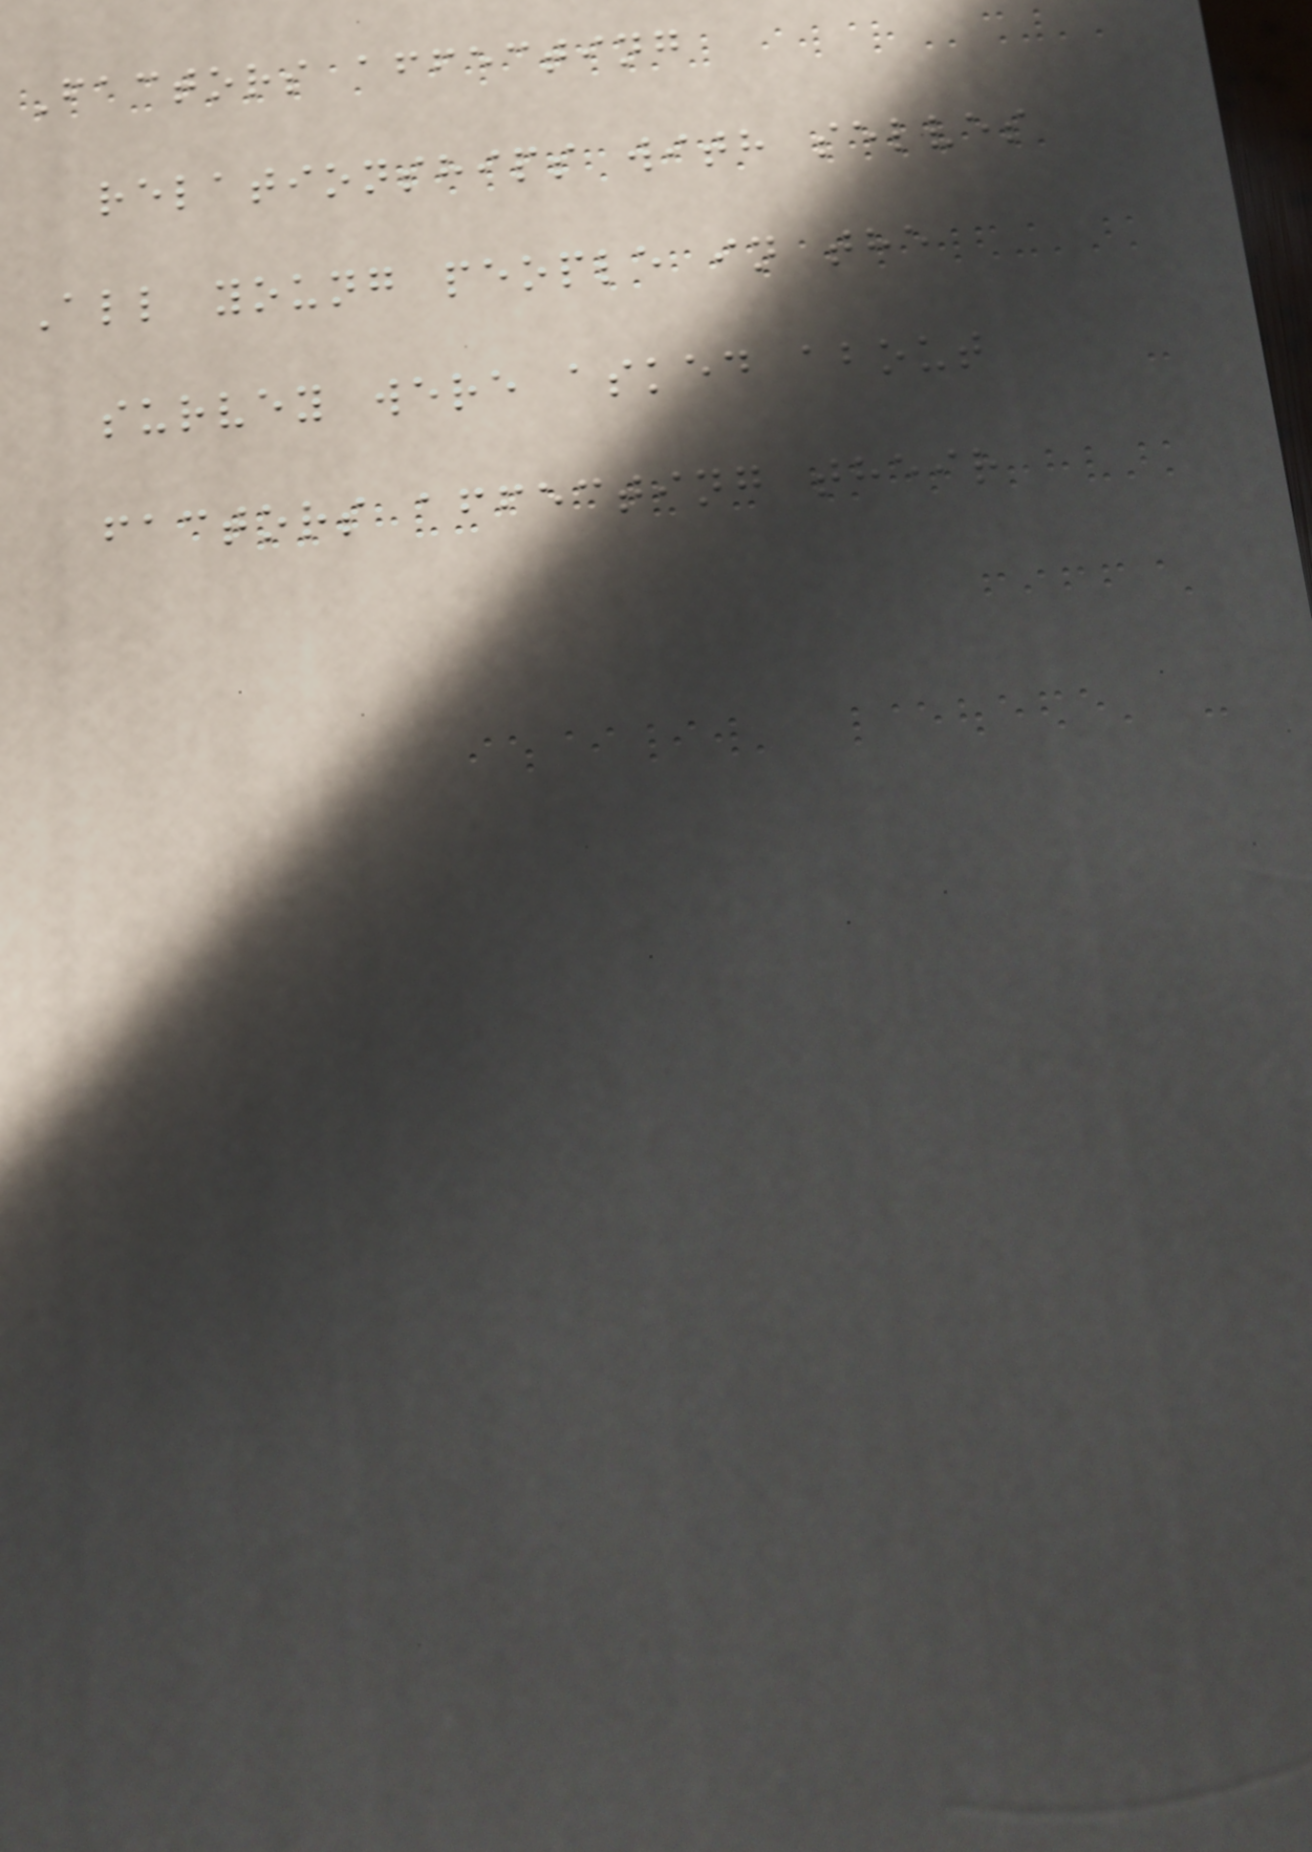Factors affecting
relationships with selves
All young people in the
survey were asked about
factors affecting their
